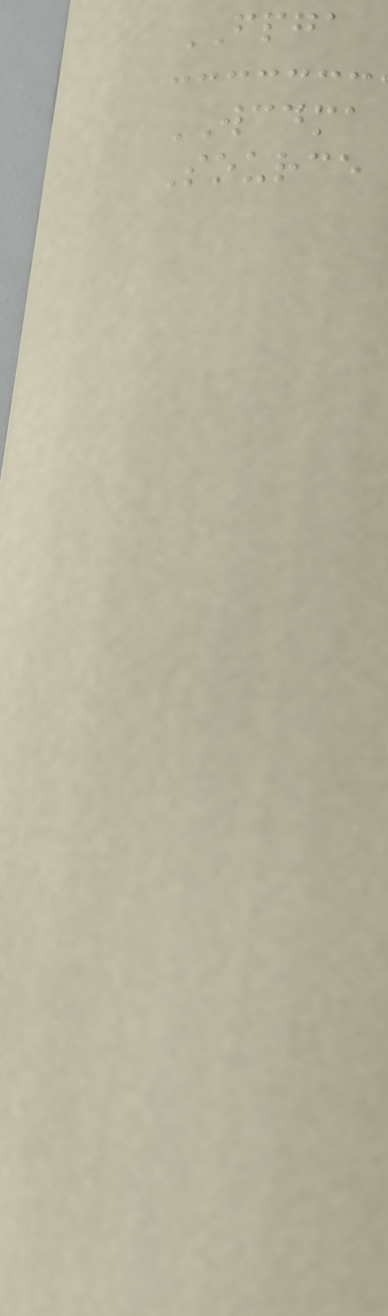FPGA
WCDMA
Source
